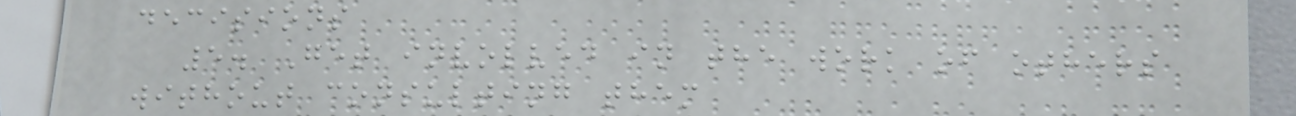decisions
5. Get involved in the work of others
without consulting them
